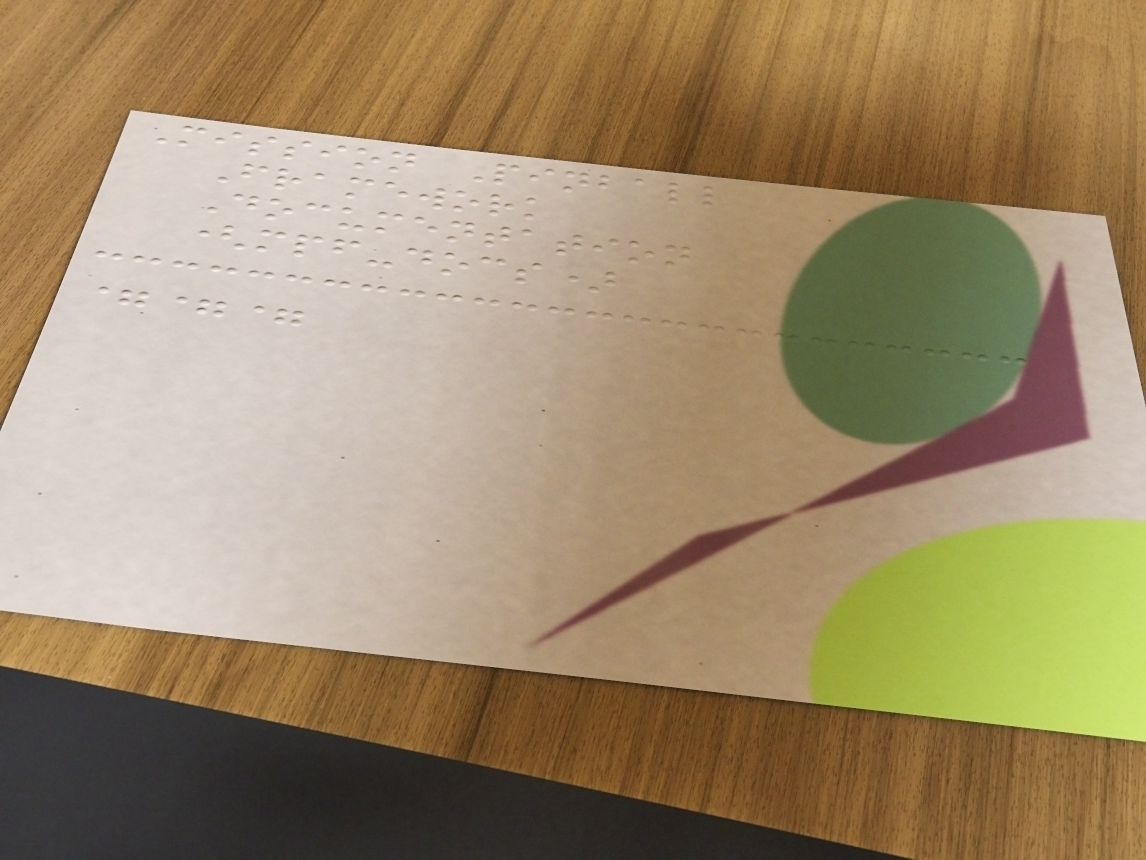Mission Pinball
Framework
Documentation
(mpf-docs)
===
